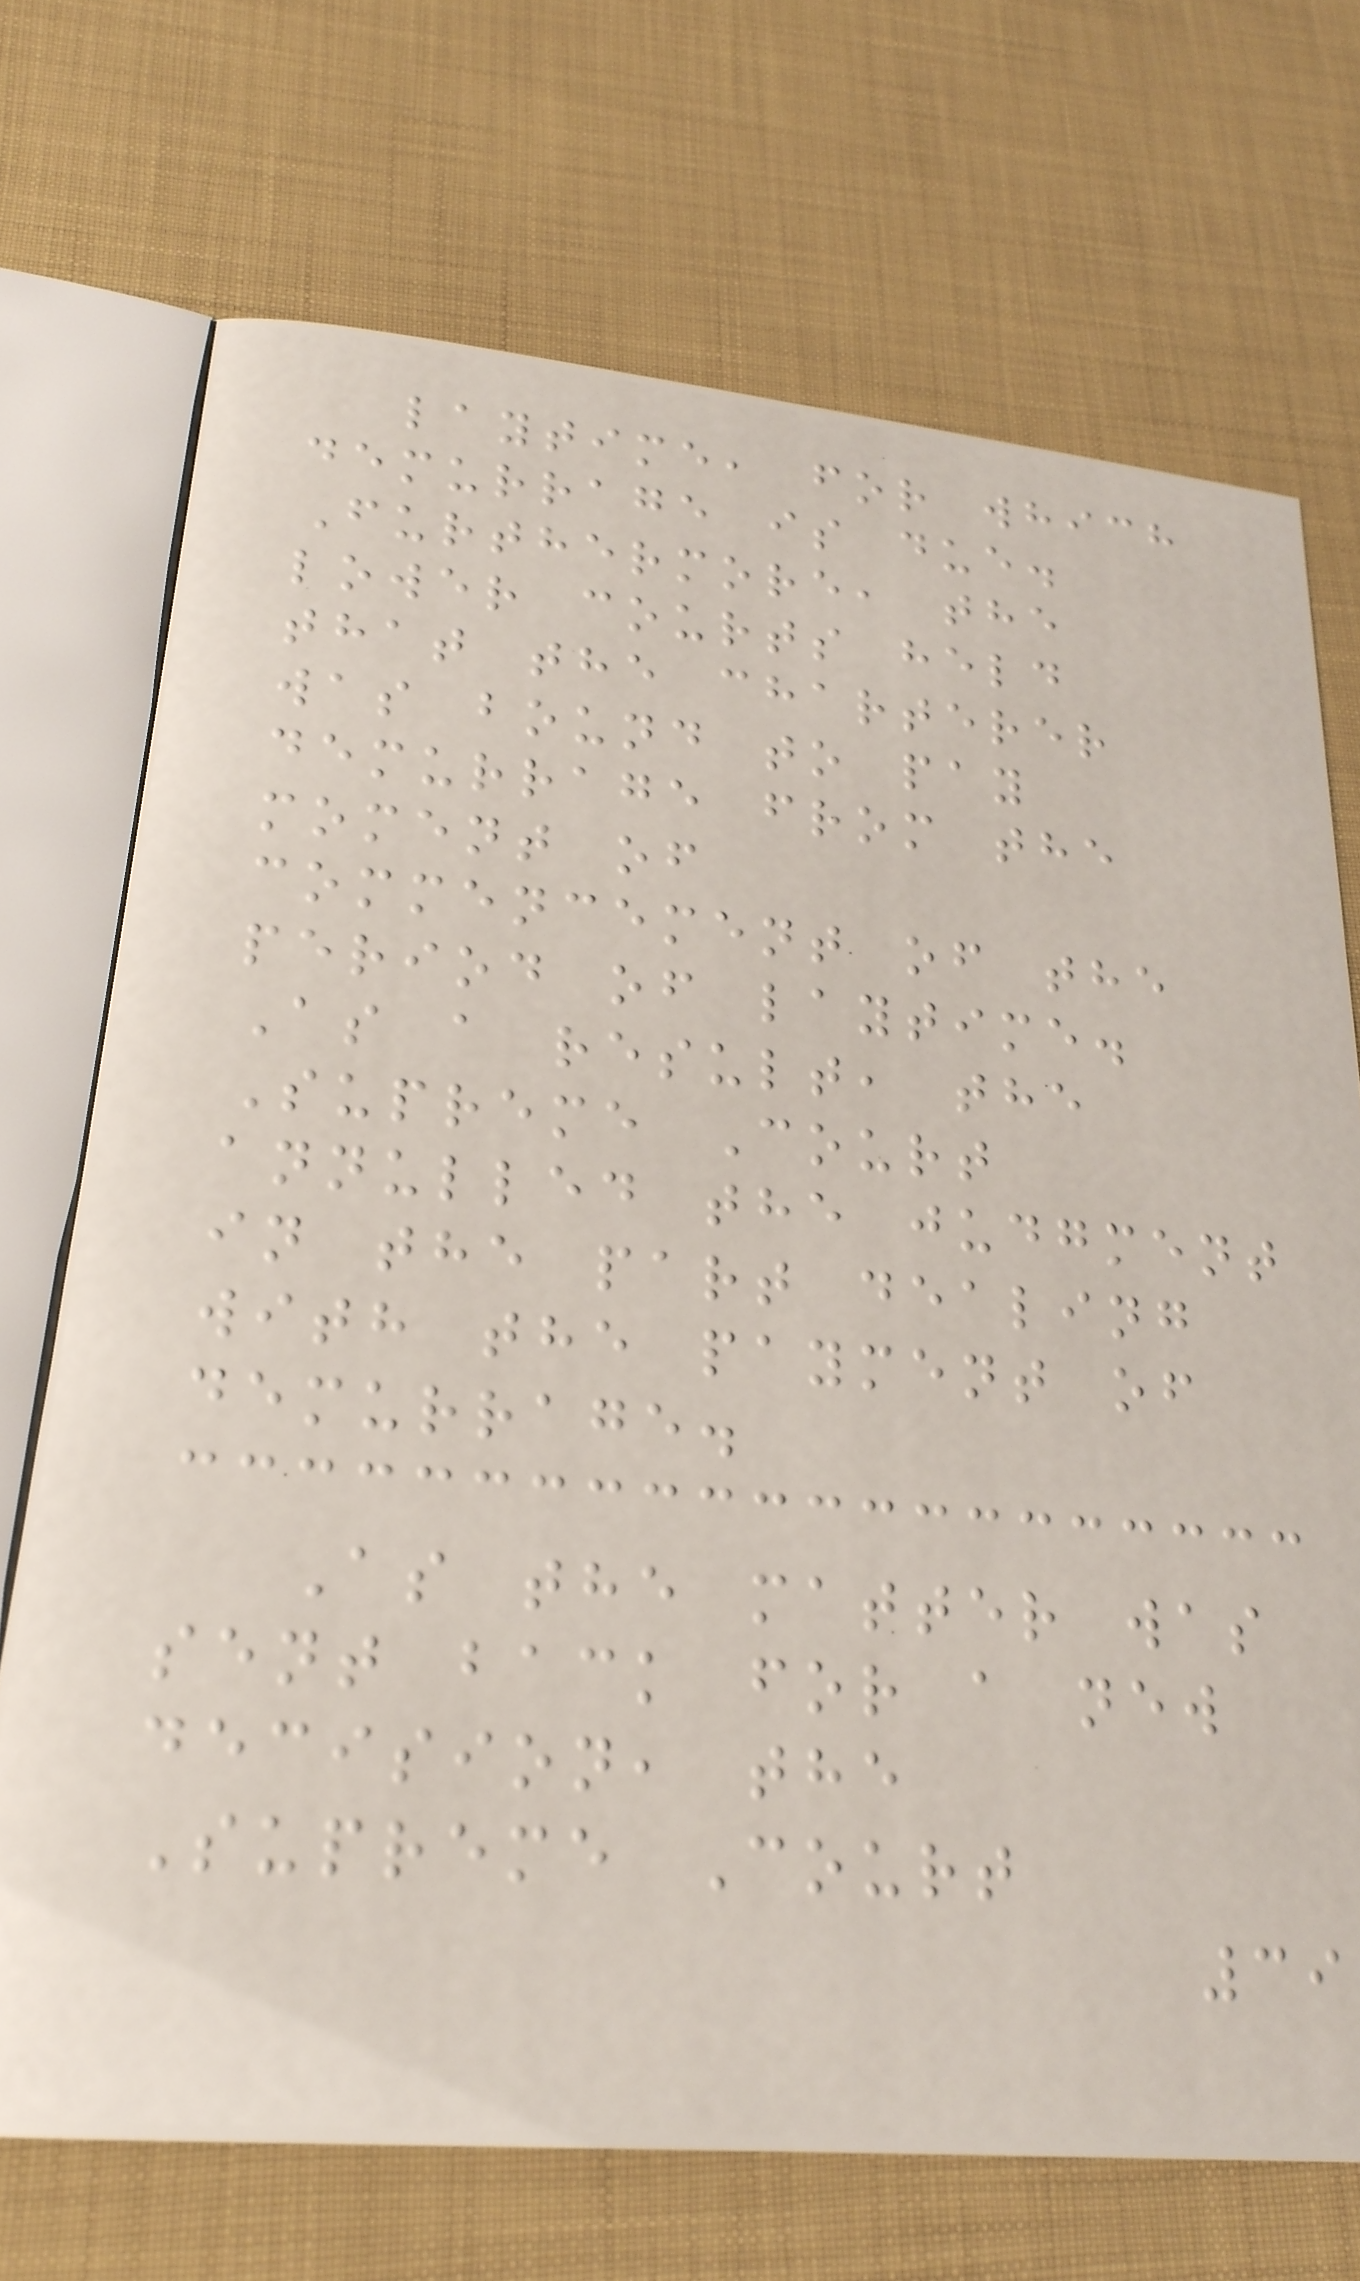laytime, for which
demurrage is due.
Furthermore, the
lower courts held
that the charterer
was bound to pay
demurrage from the
moment of
commencement of the
period of laytime.
As a result, the
Supreme Court
annulled the judgment
in the part dealing
with the payment of
demurrage.
As the matter was
sent back for a new
decision, the
Supreme Court
39
